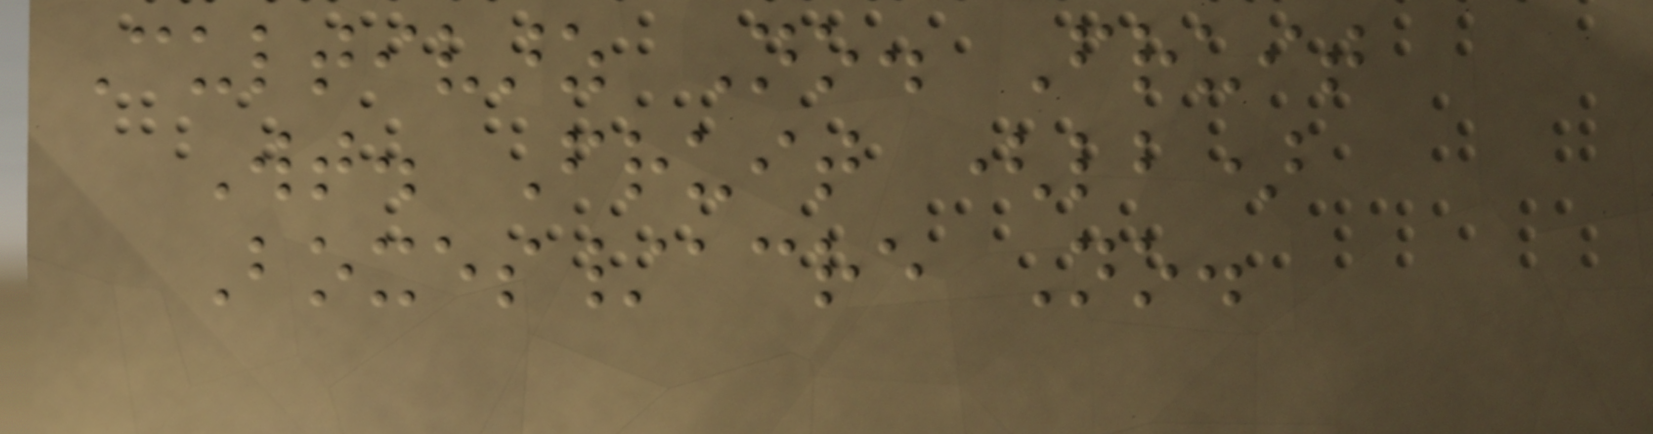Cultivarz No. Fruit
Wt. Fruit (lb)
Boxes/acre No.
